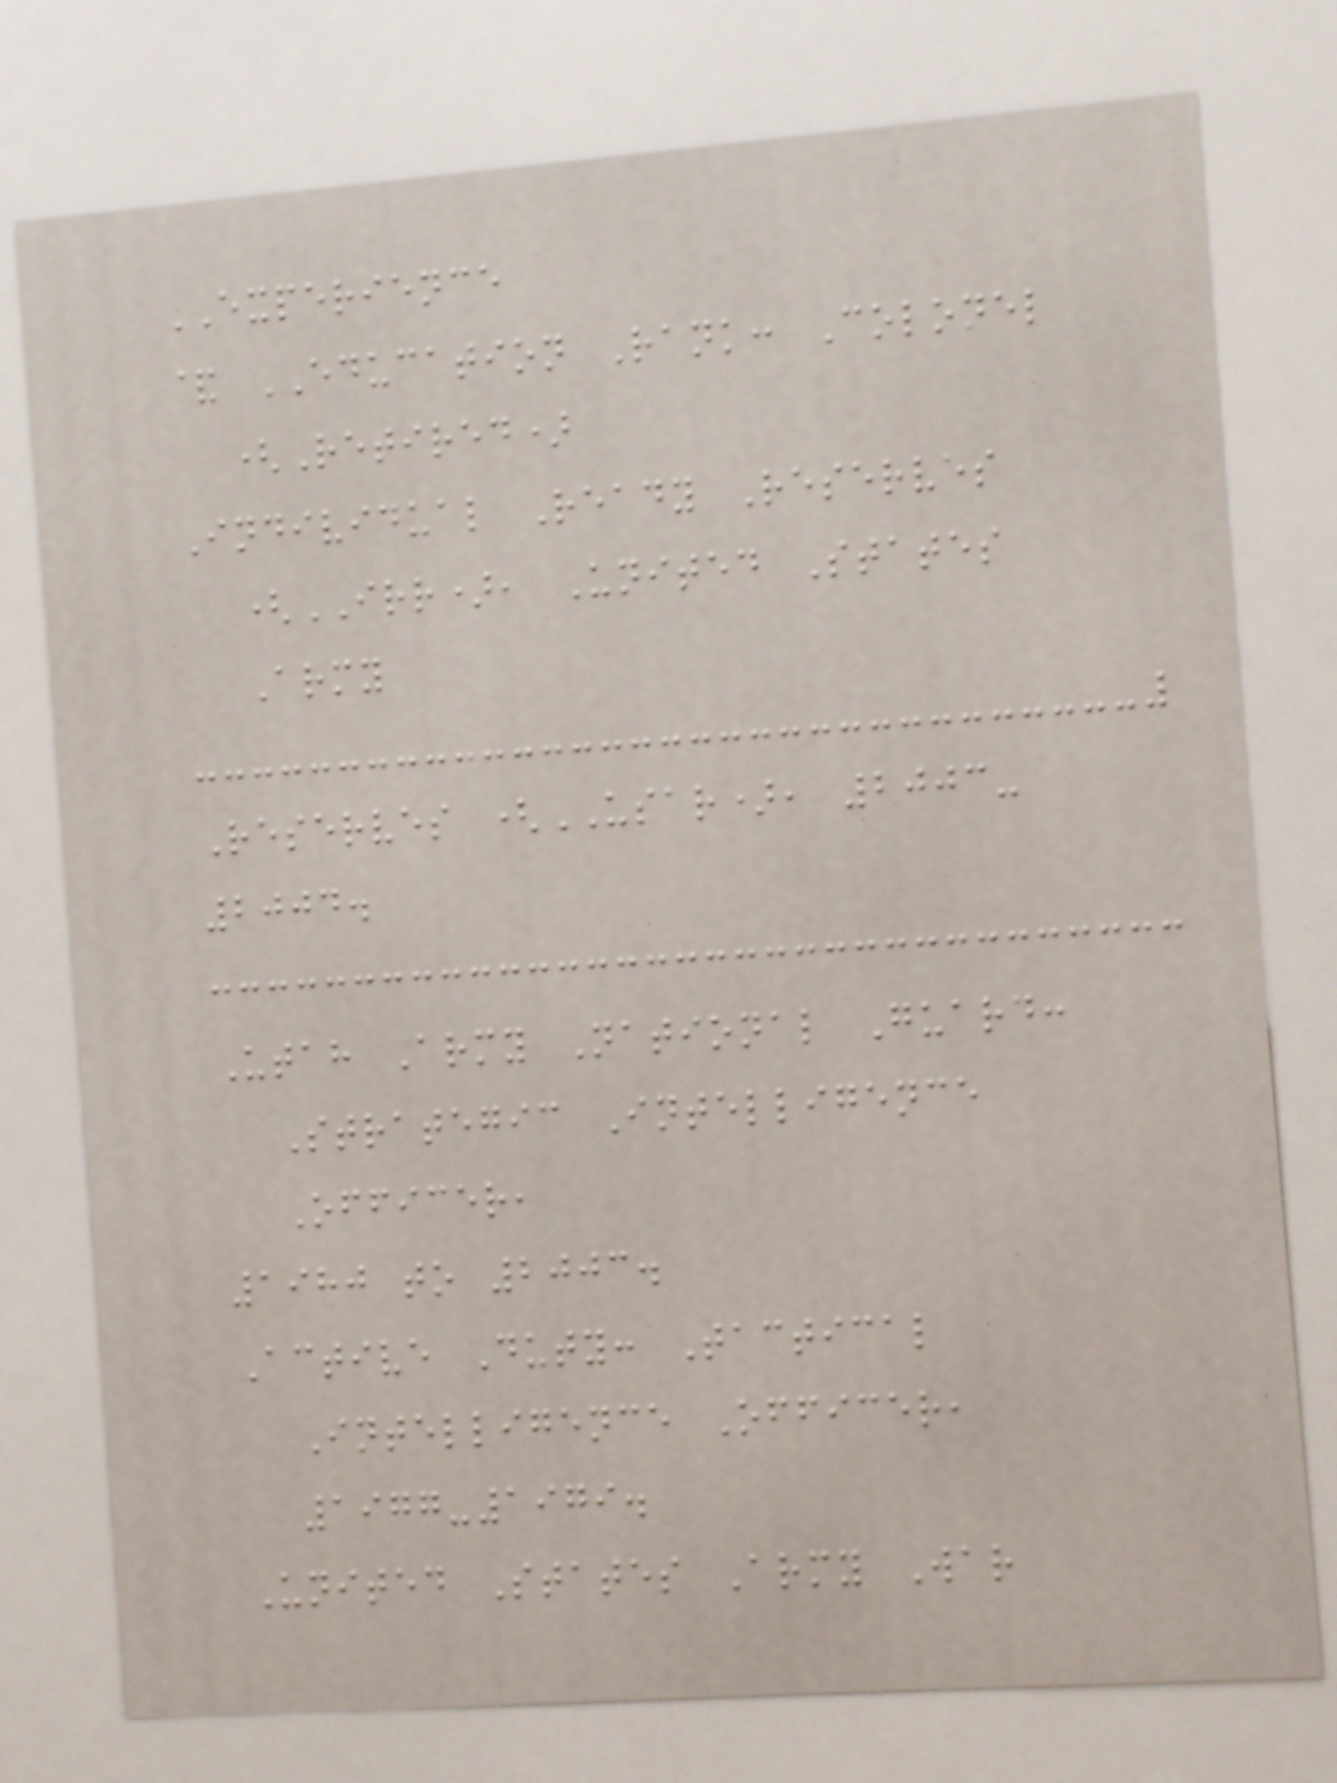EXPERIENCE
& EDUCATION Rank: Colonel
(Retired)
Individual Ready Reserves
(IRR), United States
Army
Reserves (USAR), 2003-
2004.
Utah Army National Guard:
Strategic Intelligence
Officer,
1980 to 2003.
Active Duty: Tactical
Intelligence Officer,
1977-1979.
United States Army War
